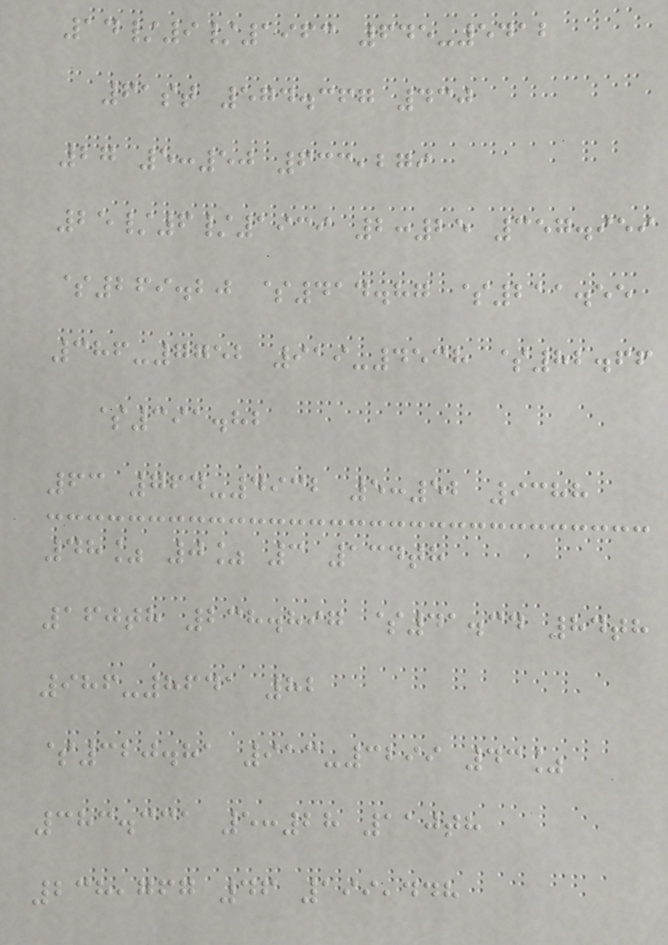14/9/1963 645-5412
61st 574.367 430
27 5:50 633,279
25/6/1939 2:25 357.959
$269.20 $414.87 $211.55
386-7752 919-4538 $82.66
$391.82
63 764-4932 5:52 9388
48% 0% 3 134th
160th 238.897 $41.34 84th
986-8641 82
$320.81 913-3299 43%
383.331 5:28 110th
238,767 46 199,448
